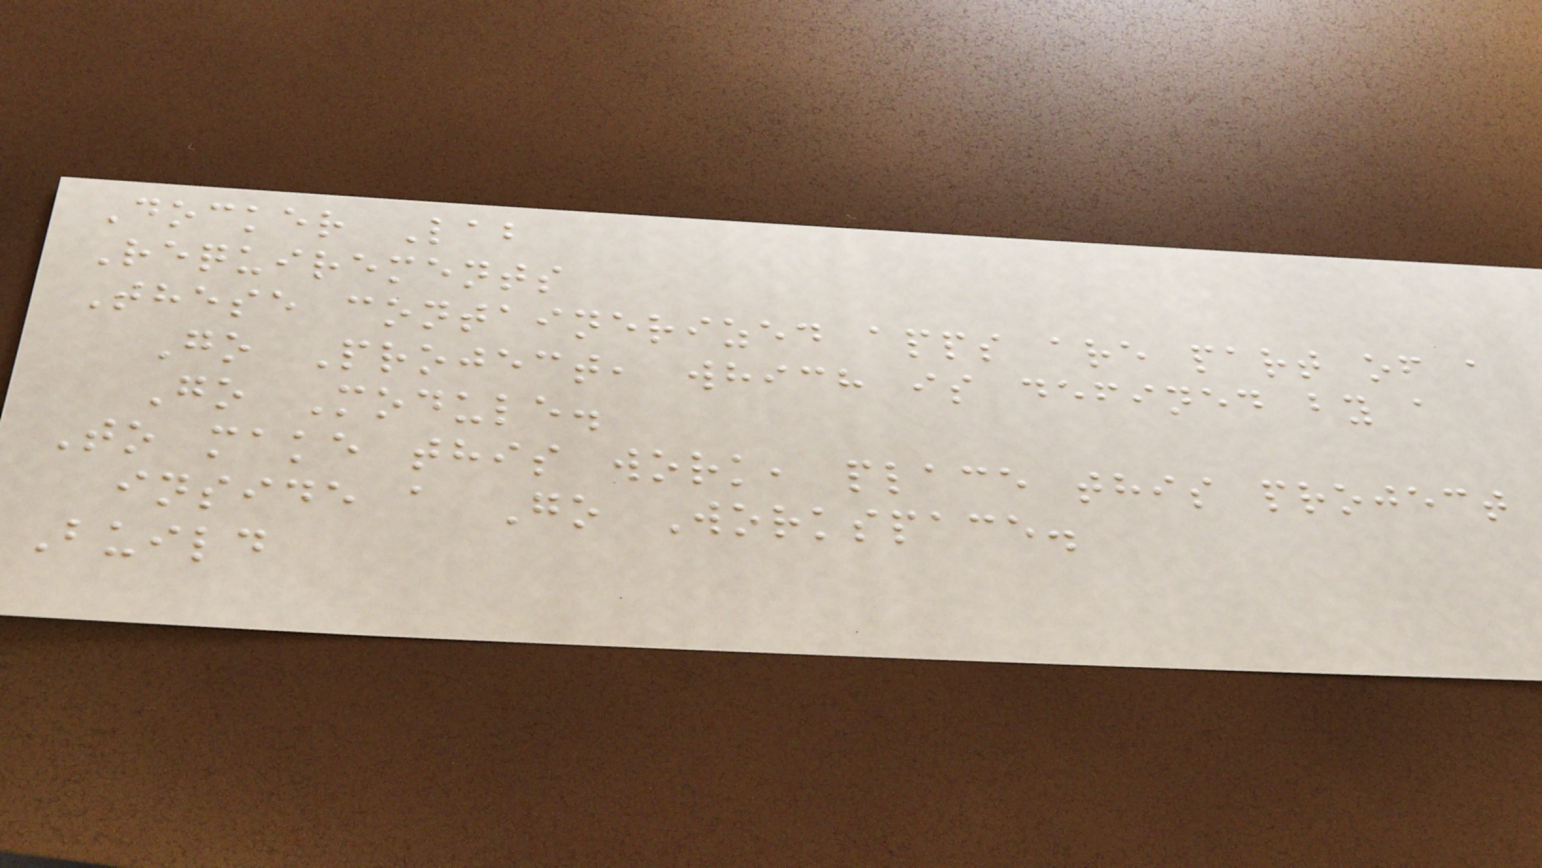Docker Lab
Requirements
These containerized apps are part of a
Go Project, which is defined by a
Go Module.
To make this work, place this project
inside a Go Workspace.
Build
